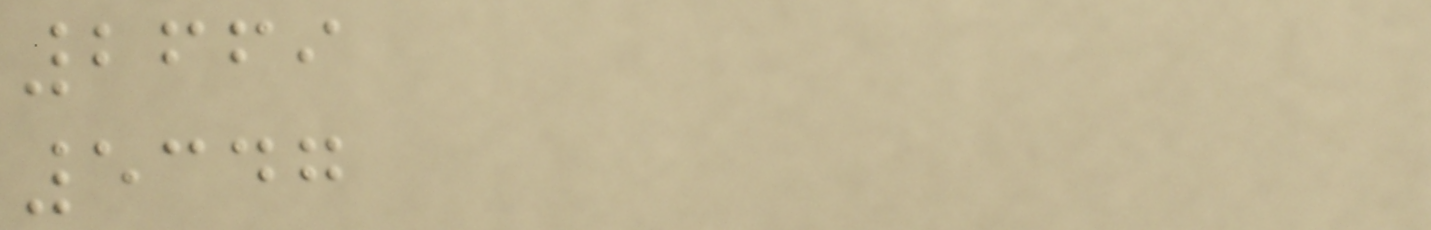2669
5347
